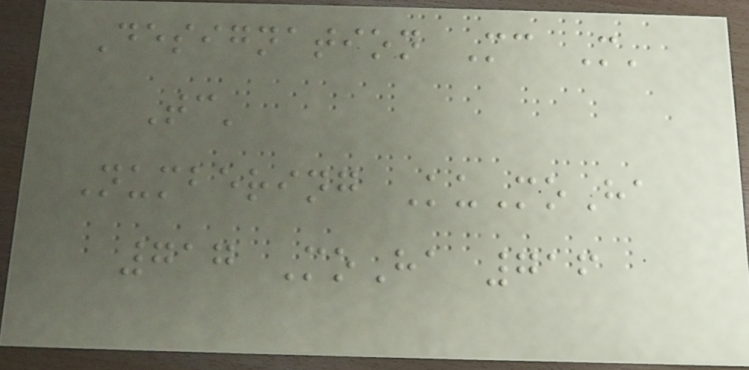Designation Mc M'
Tc'
Numbering KuMoHa
717 MoHa 716
